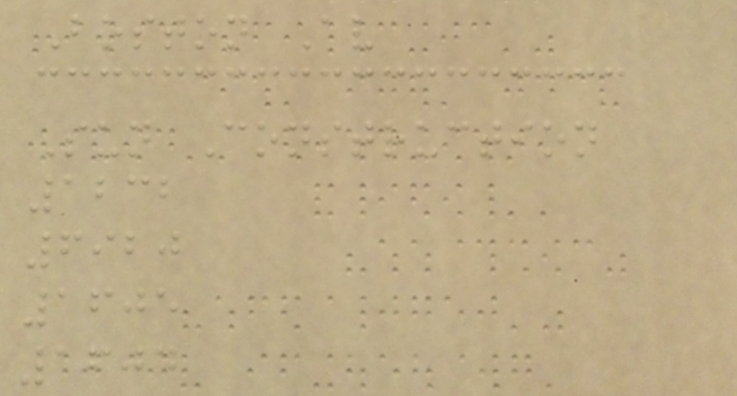Boston Av
Sun Construction
1232
6920
1605
1604
